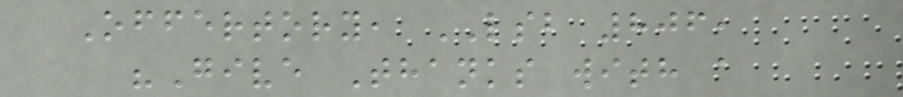Offertory, LSB 806,
"Give Thanks with a
